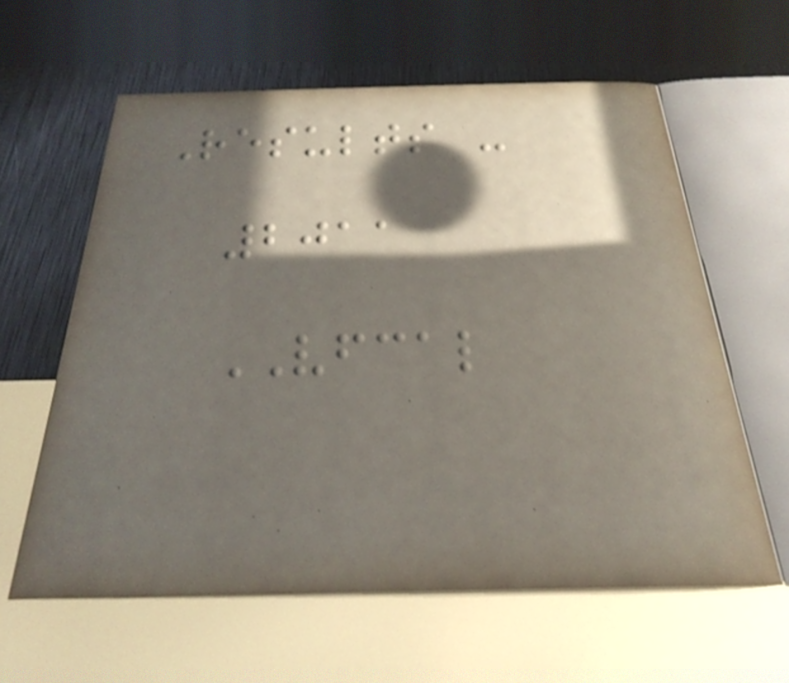Results -
2011
VFCAL
